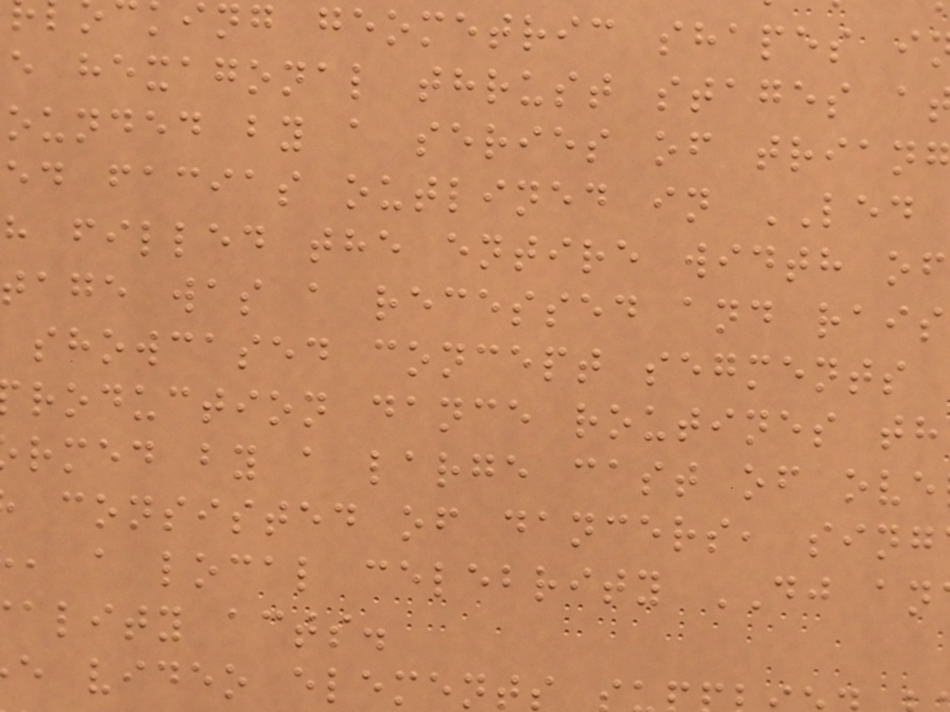ing geometric shapes i
e hexagonal thrust stages a
ounded by a series of trian
ed facias outlined in LED
h filled the entire width of
tage was a recessed and rais
showcased concept segments
roduction dance routines th
rmed by a large cast of ove
consisted of dancers, sing
, a local celebrity DJ an
ality acts.
e video element
